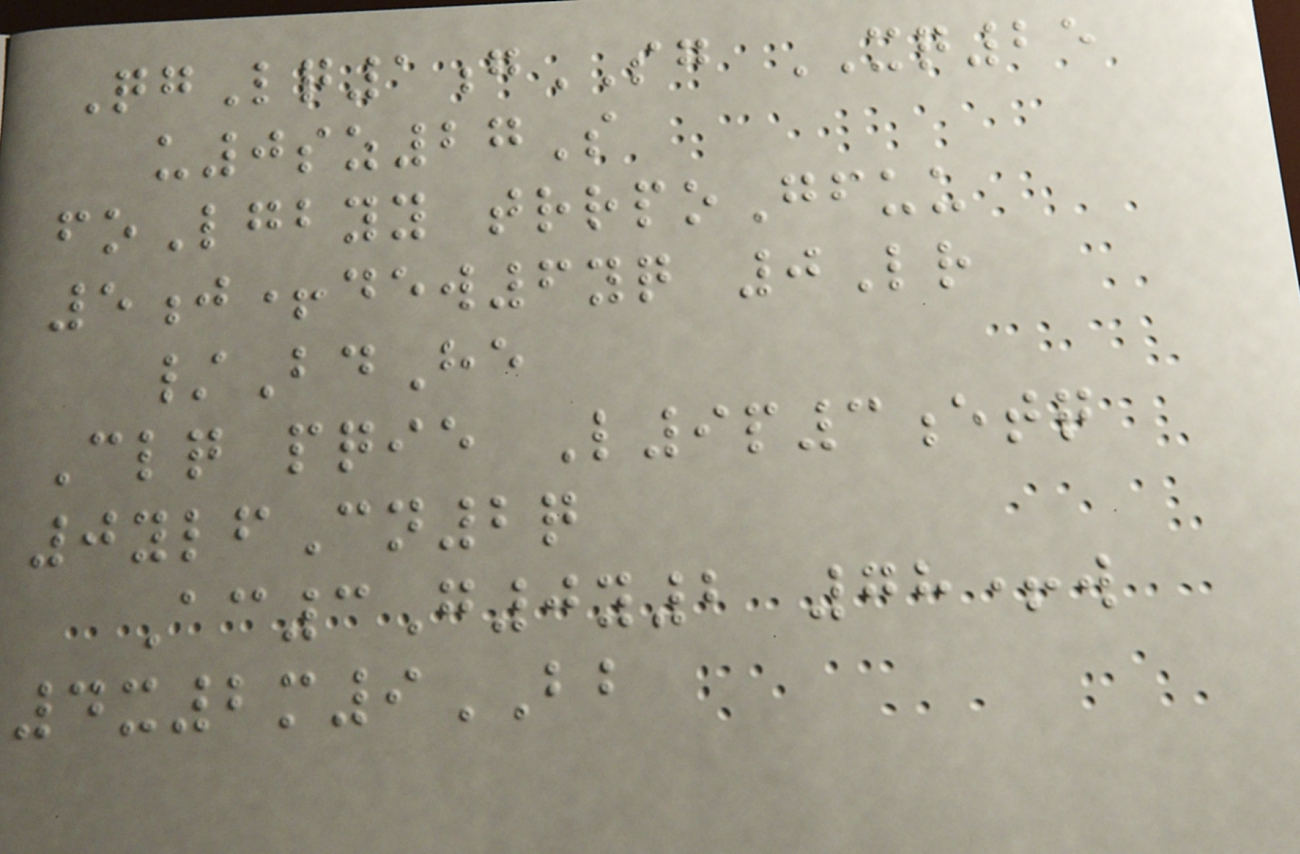QgLq1gSG XQ25
u0sz27S
foLgbyy trrpoGfuu
5j+dew6yq 0Lr
/BdHe
Clq pqie L9p3etq
0ylfCn2q
Ac3G0y2 78+w
4x2m9BB
